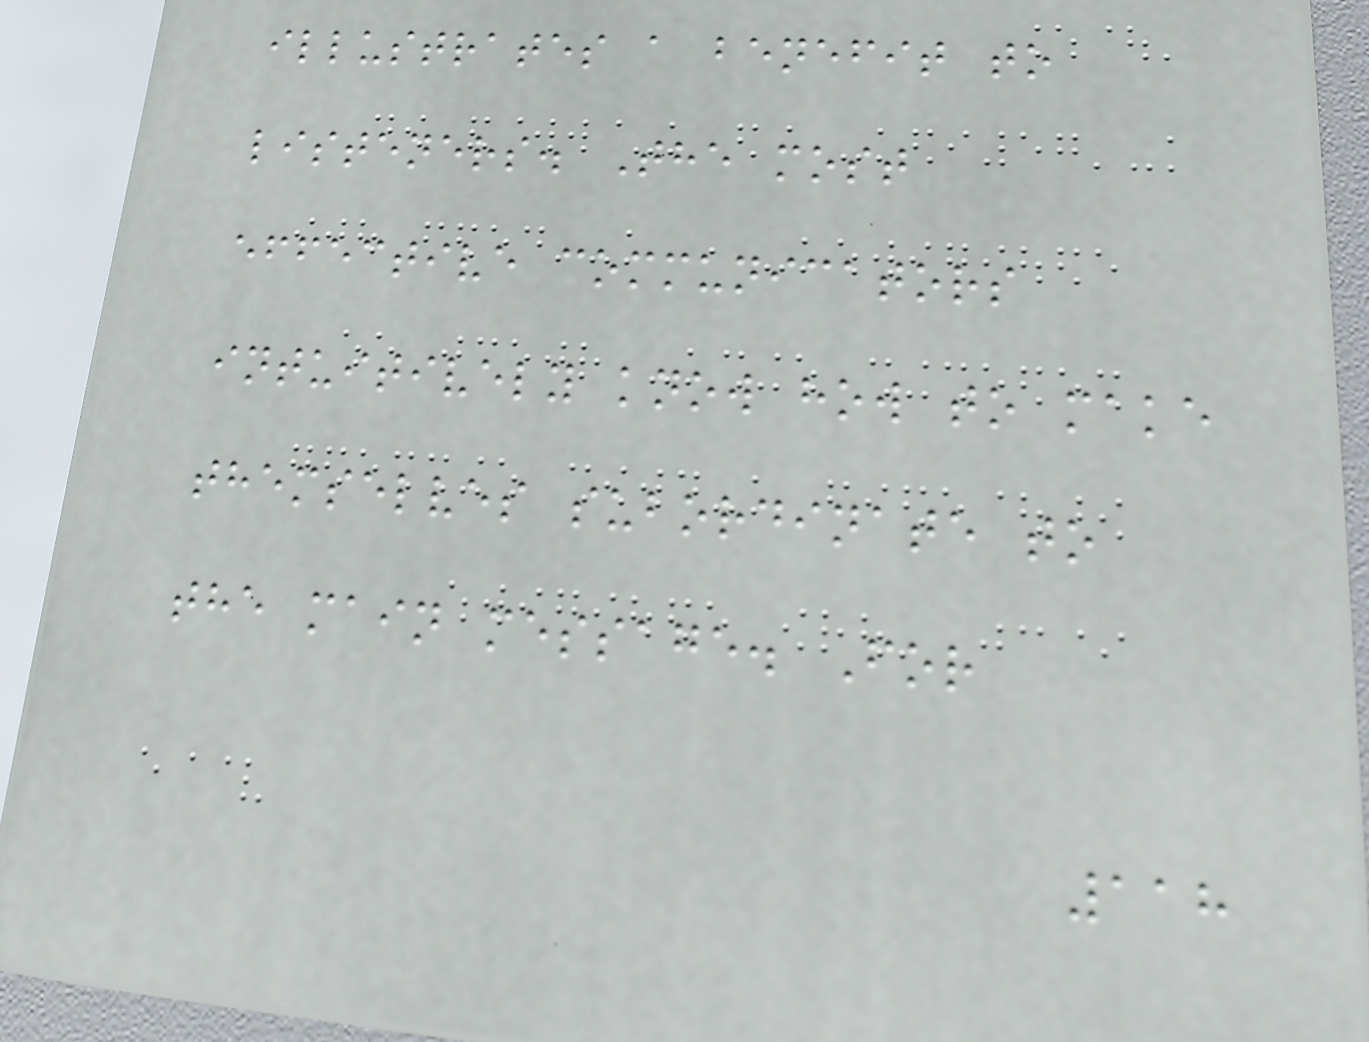illustrates a benefit to
listeners. The most
effective communicators
intuitively know how to make
themselves subordinate to
the main message. For
118
